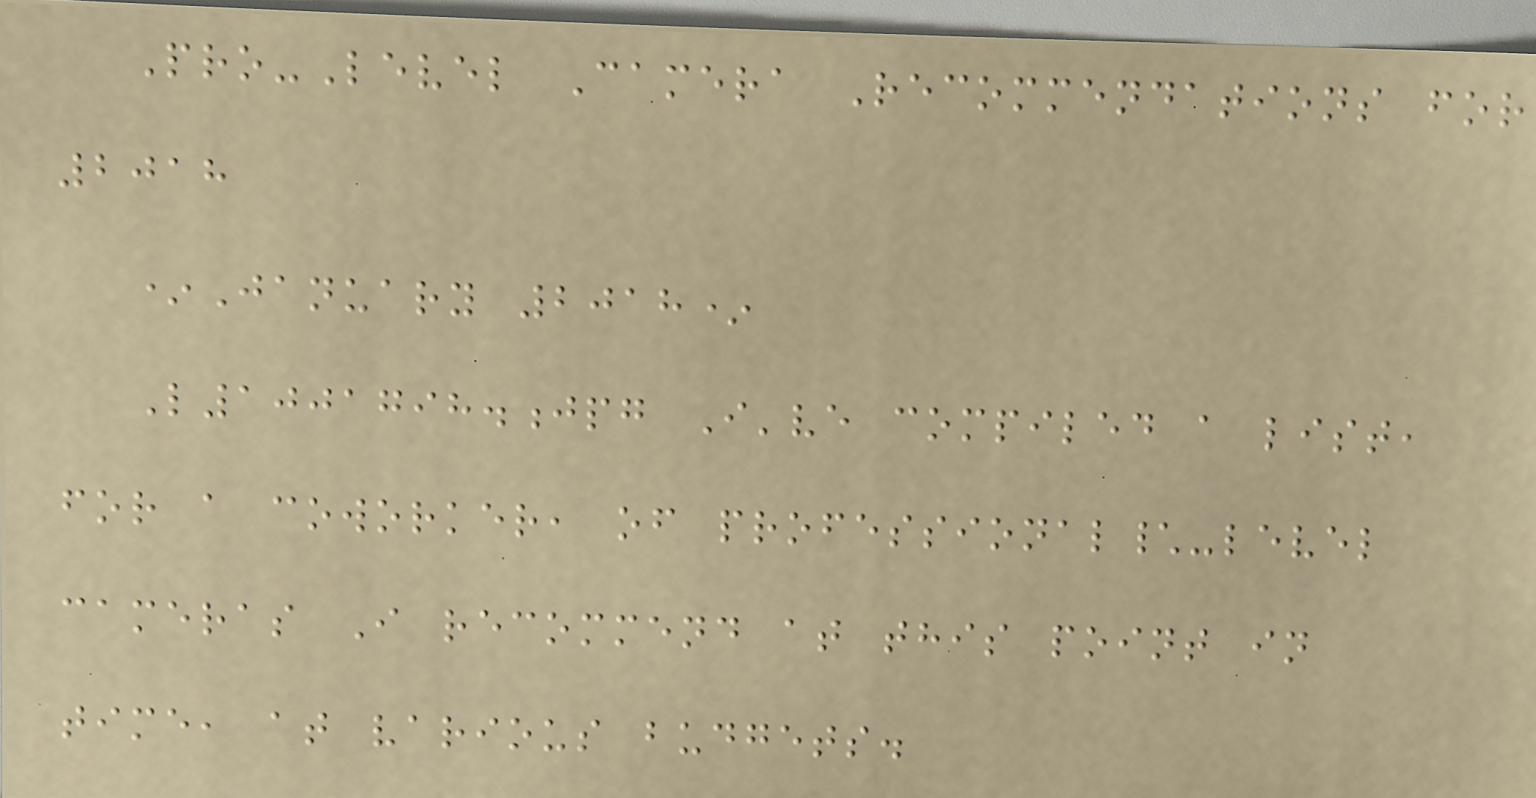Pro-Level Camera Recommendations for
2018
*January 2018*
L1001798.jpg I've compiled a list,
for a coworker, of professional\-level
cameras I recommend at this point in
time, at various budgets.
